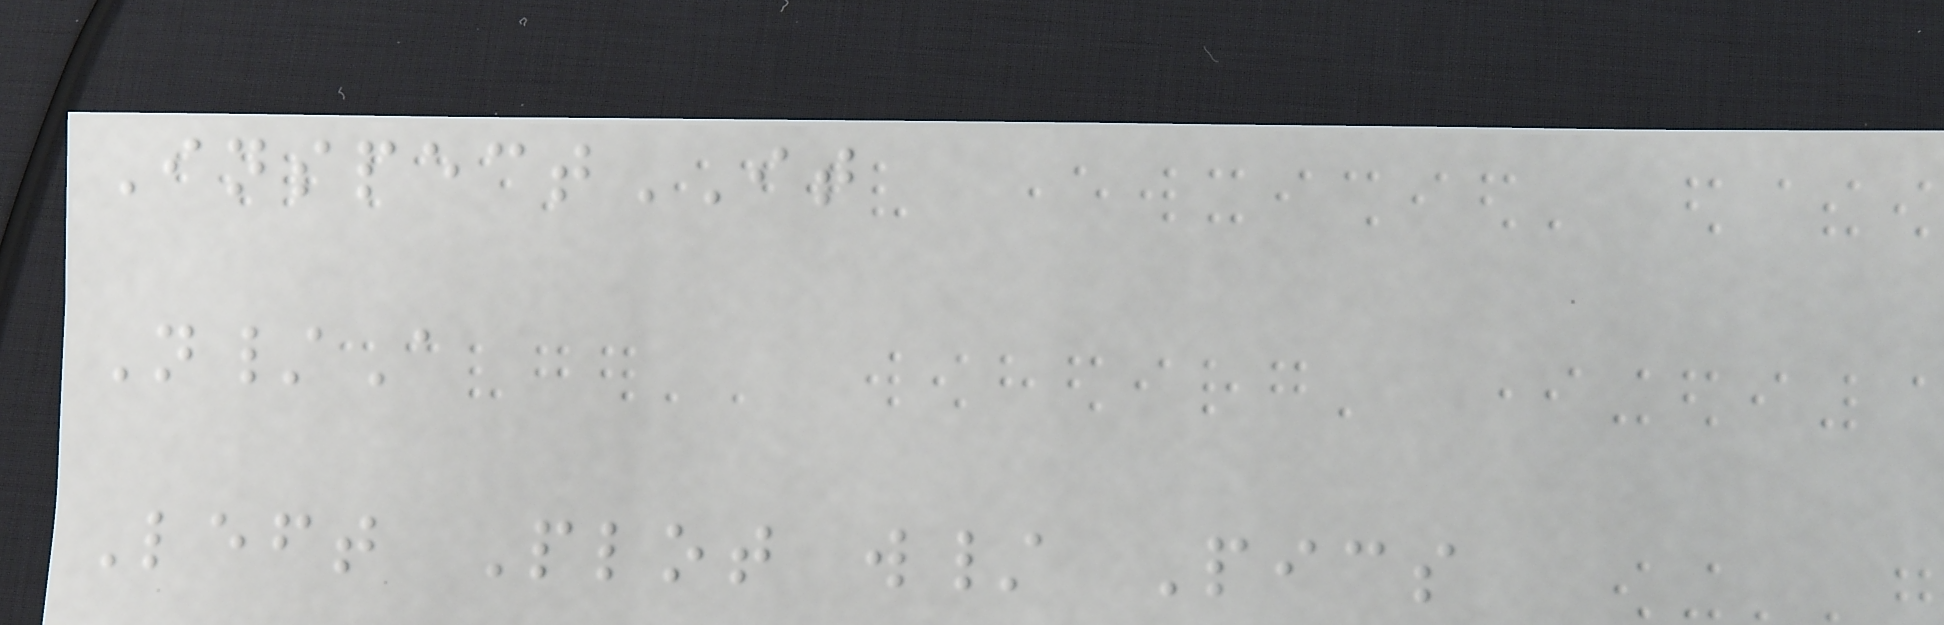InspectIT
N/A
Left Plot w/ Pics
